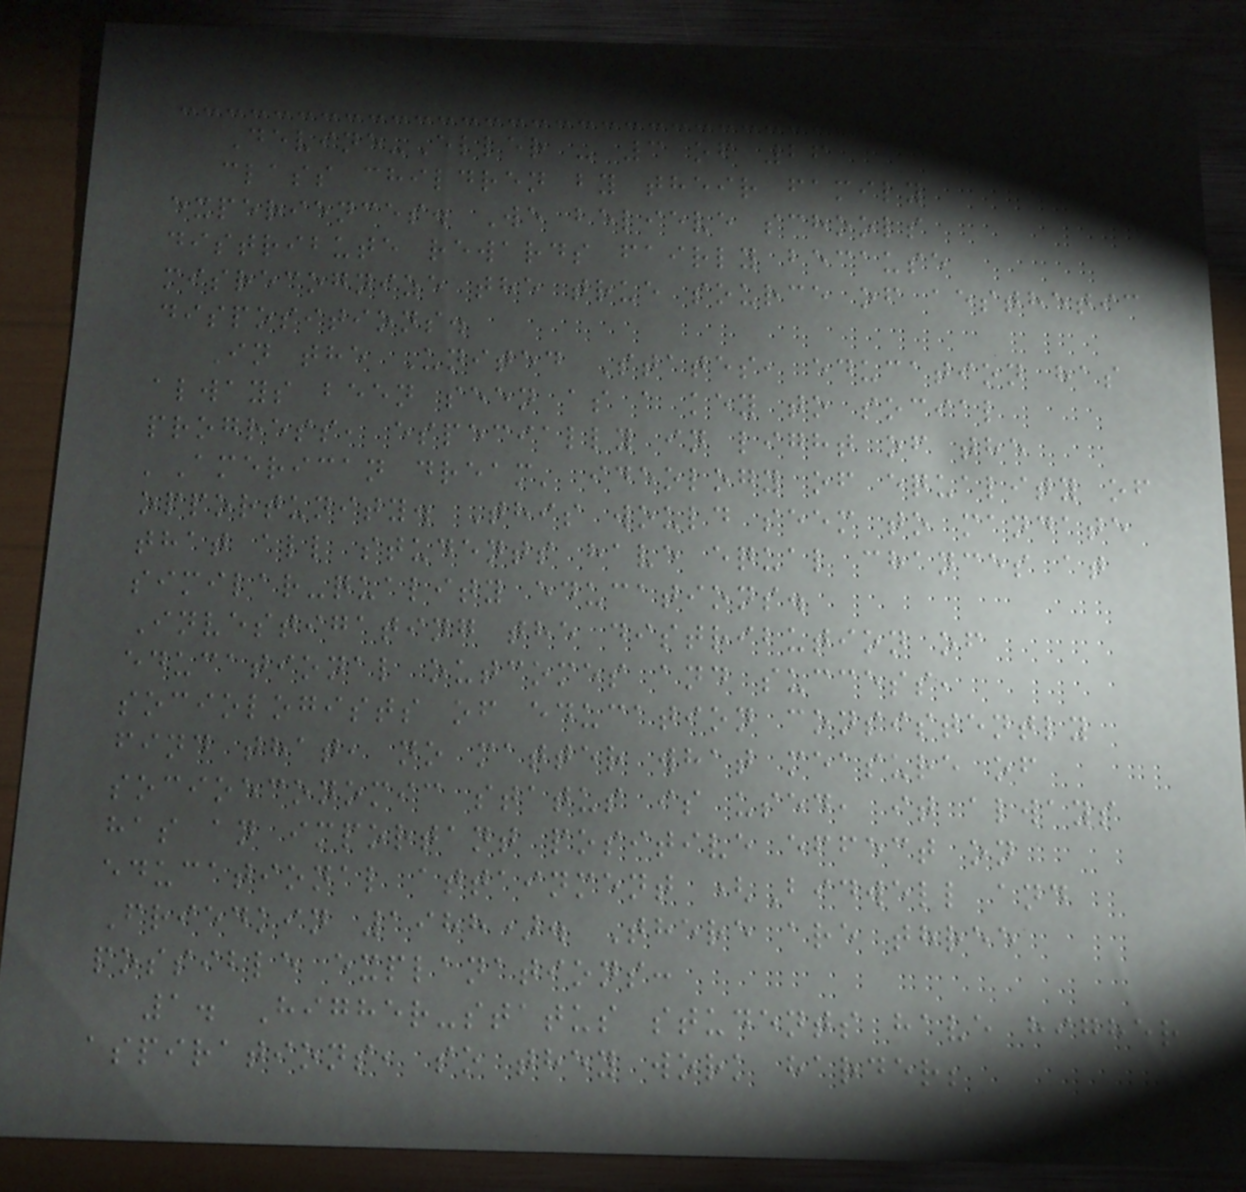Devine-Eller - 3 of 26
class children by their family
experiences. We believe schools
distribute rewards fairly because
misrecognize the true source of aesthetic
dispositions.
In the United States, education has
always been seen as a key to social
progress, especially in light of the
'American dream' ideology of equality of
opportunity. This would seem to mandate
that all students have equal chances at
similar-quality educations.
Investigating the distribution of
educational outcomes and success,
sociologists of education consistently
find that, no matter what measure of
socioeconomic status is used, it always
has an important positive effect on
educational attainment (Bidwell and
Friedkin 1988). There are three
possible explanations:
1. Higher-status students have higher
aspirations, so they work harder;
